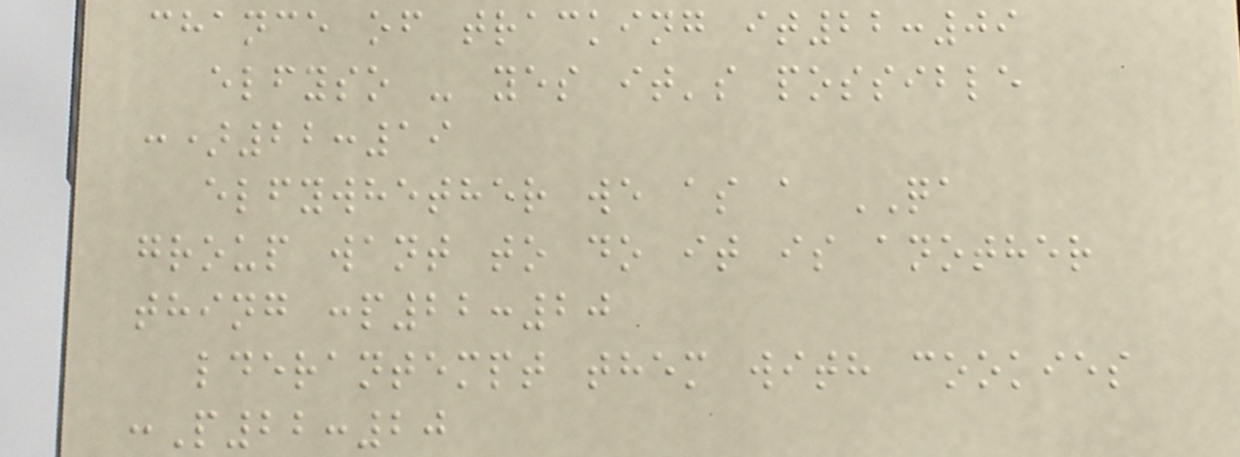chance of tracking it22:09
elfyso - yes it's possible
:)22:19
elfywhether we as a QA
group want to do it is another
thing :p22:20
lderantempt them with cookies
:P22:20
